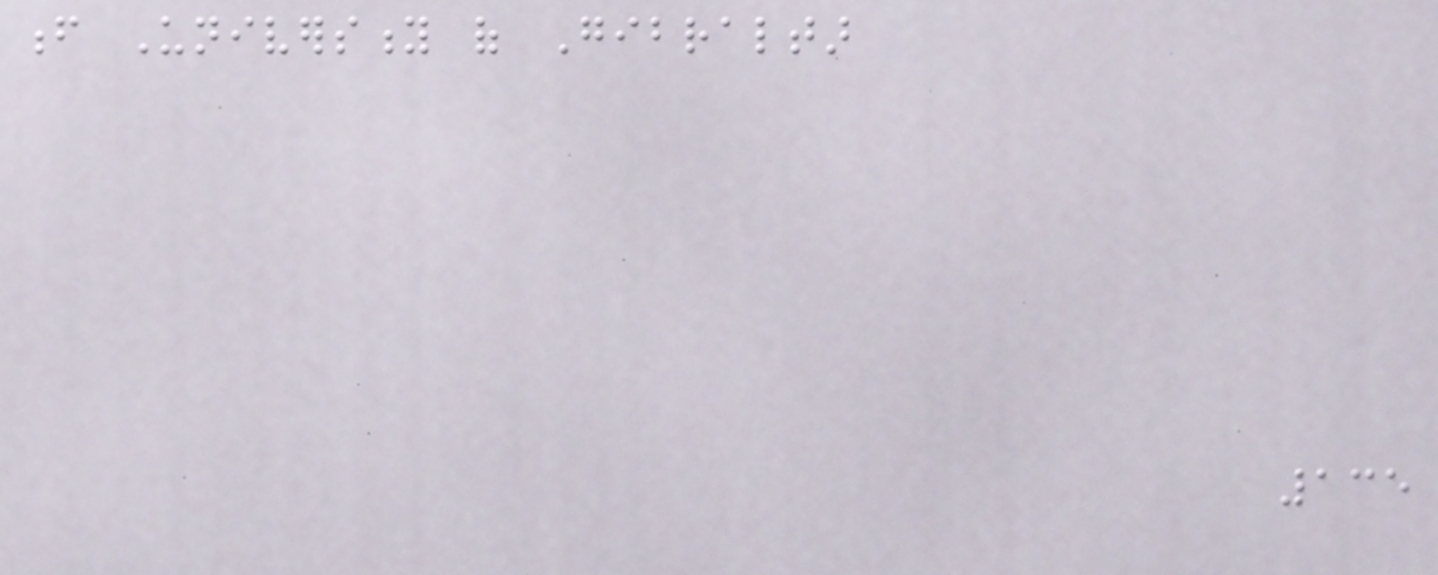f University of Gibraltar
135
